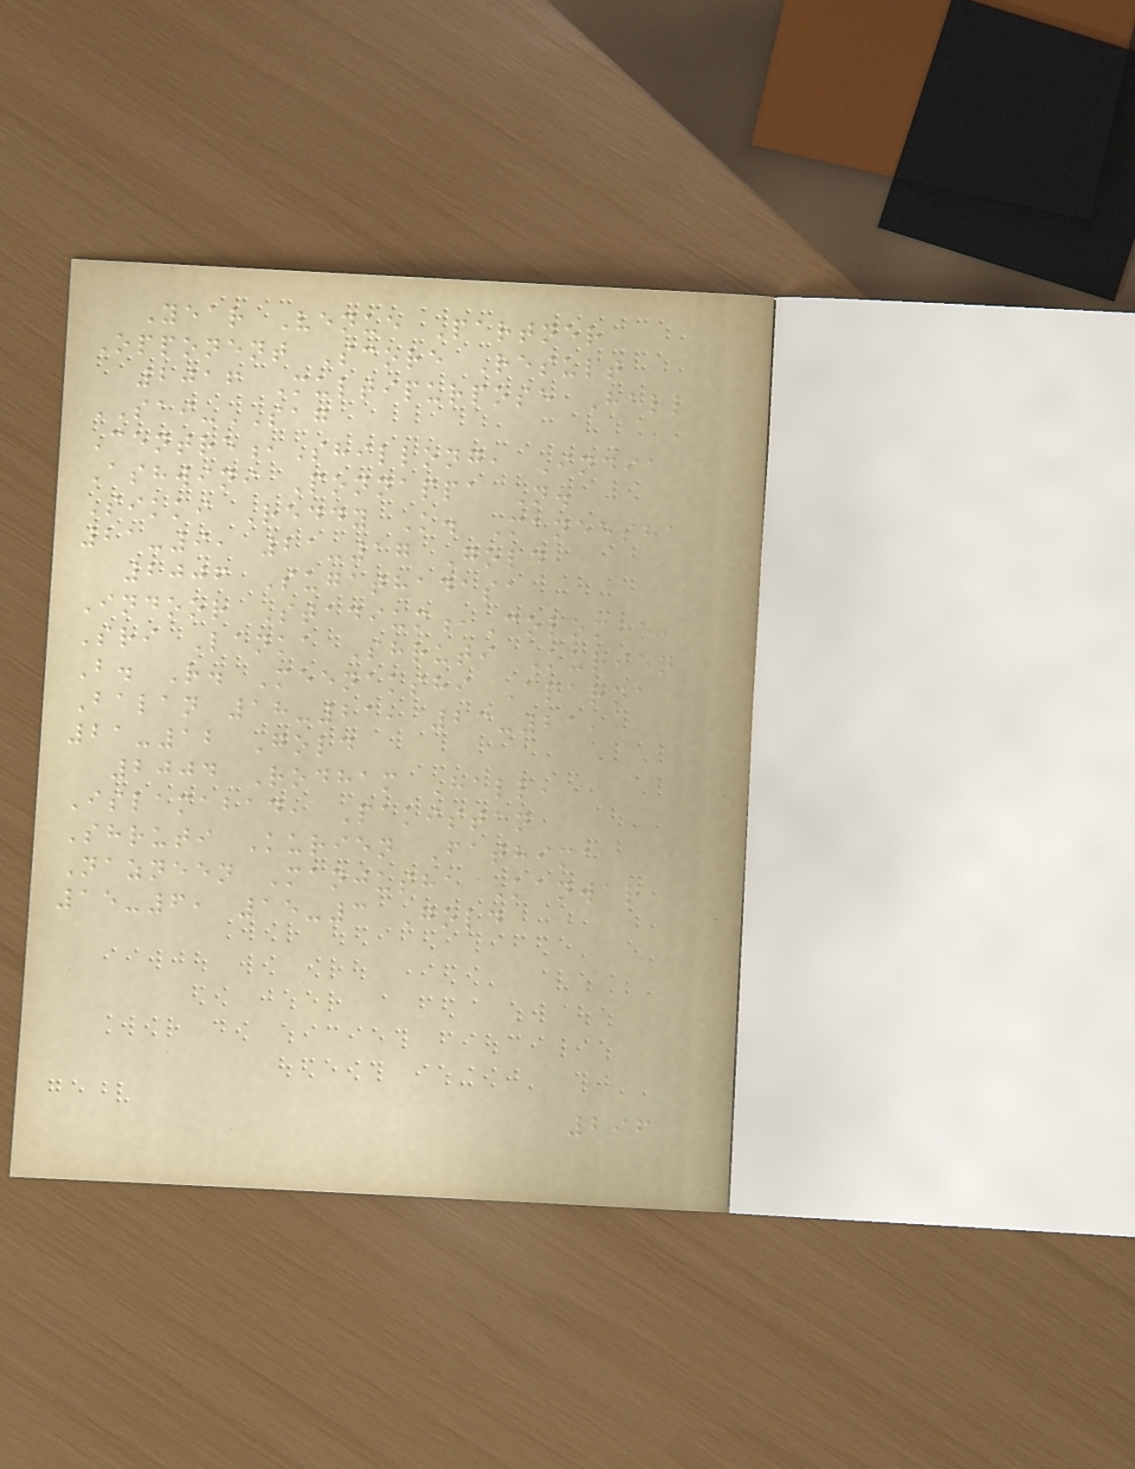Year Venue Partner
Opponent Score Result
2016 Multipurpose Hall
SAI-SAG
Centre,Shillong, India
Ashwini Ponnappa N.
Sikki Reddy K. Maneesha
21-9, 21-17 Gold
2006 Sugathadasa
Indoor Stadium,Colombo,
Sri Lanka Shruti Kurien
B. R. Meenakshi Aparna
Balan 18-21, 23-21,
21-12 Gold
2004 Rodham Hall,
Islamabad, Pakistan
Shruti Kurien Fathima
Nazneen Manjusha Kanwar
15-6, 15-3 Gold
296
